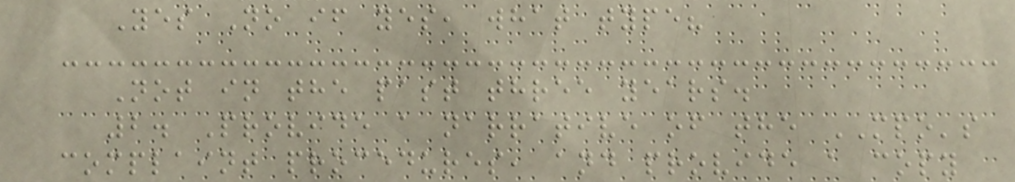Yes No if yes, what type?
Not in the past three years.
2. Provide a narrative of the MPO's
complaint procedures, and provide a copy
